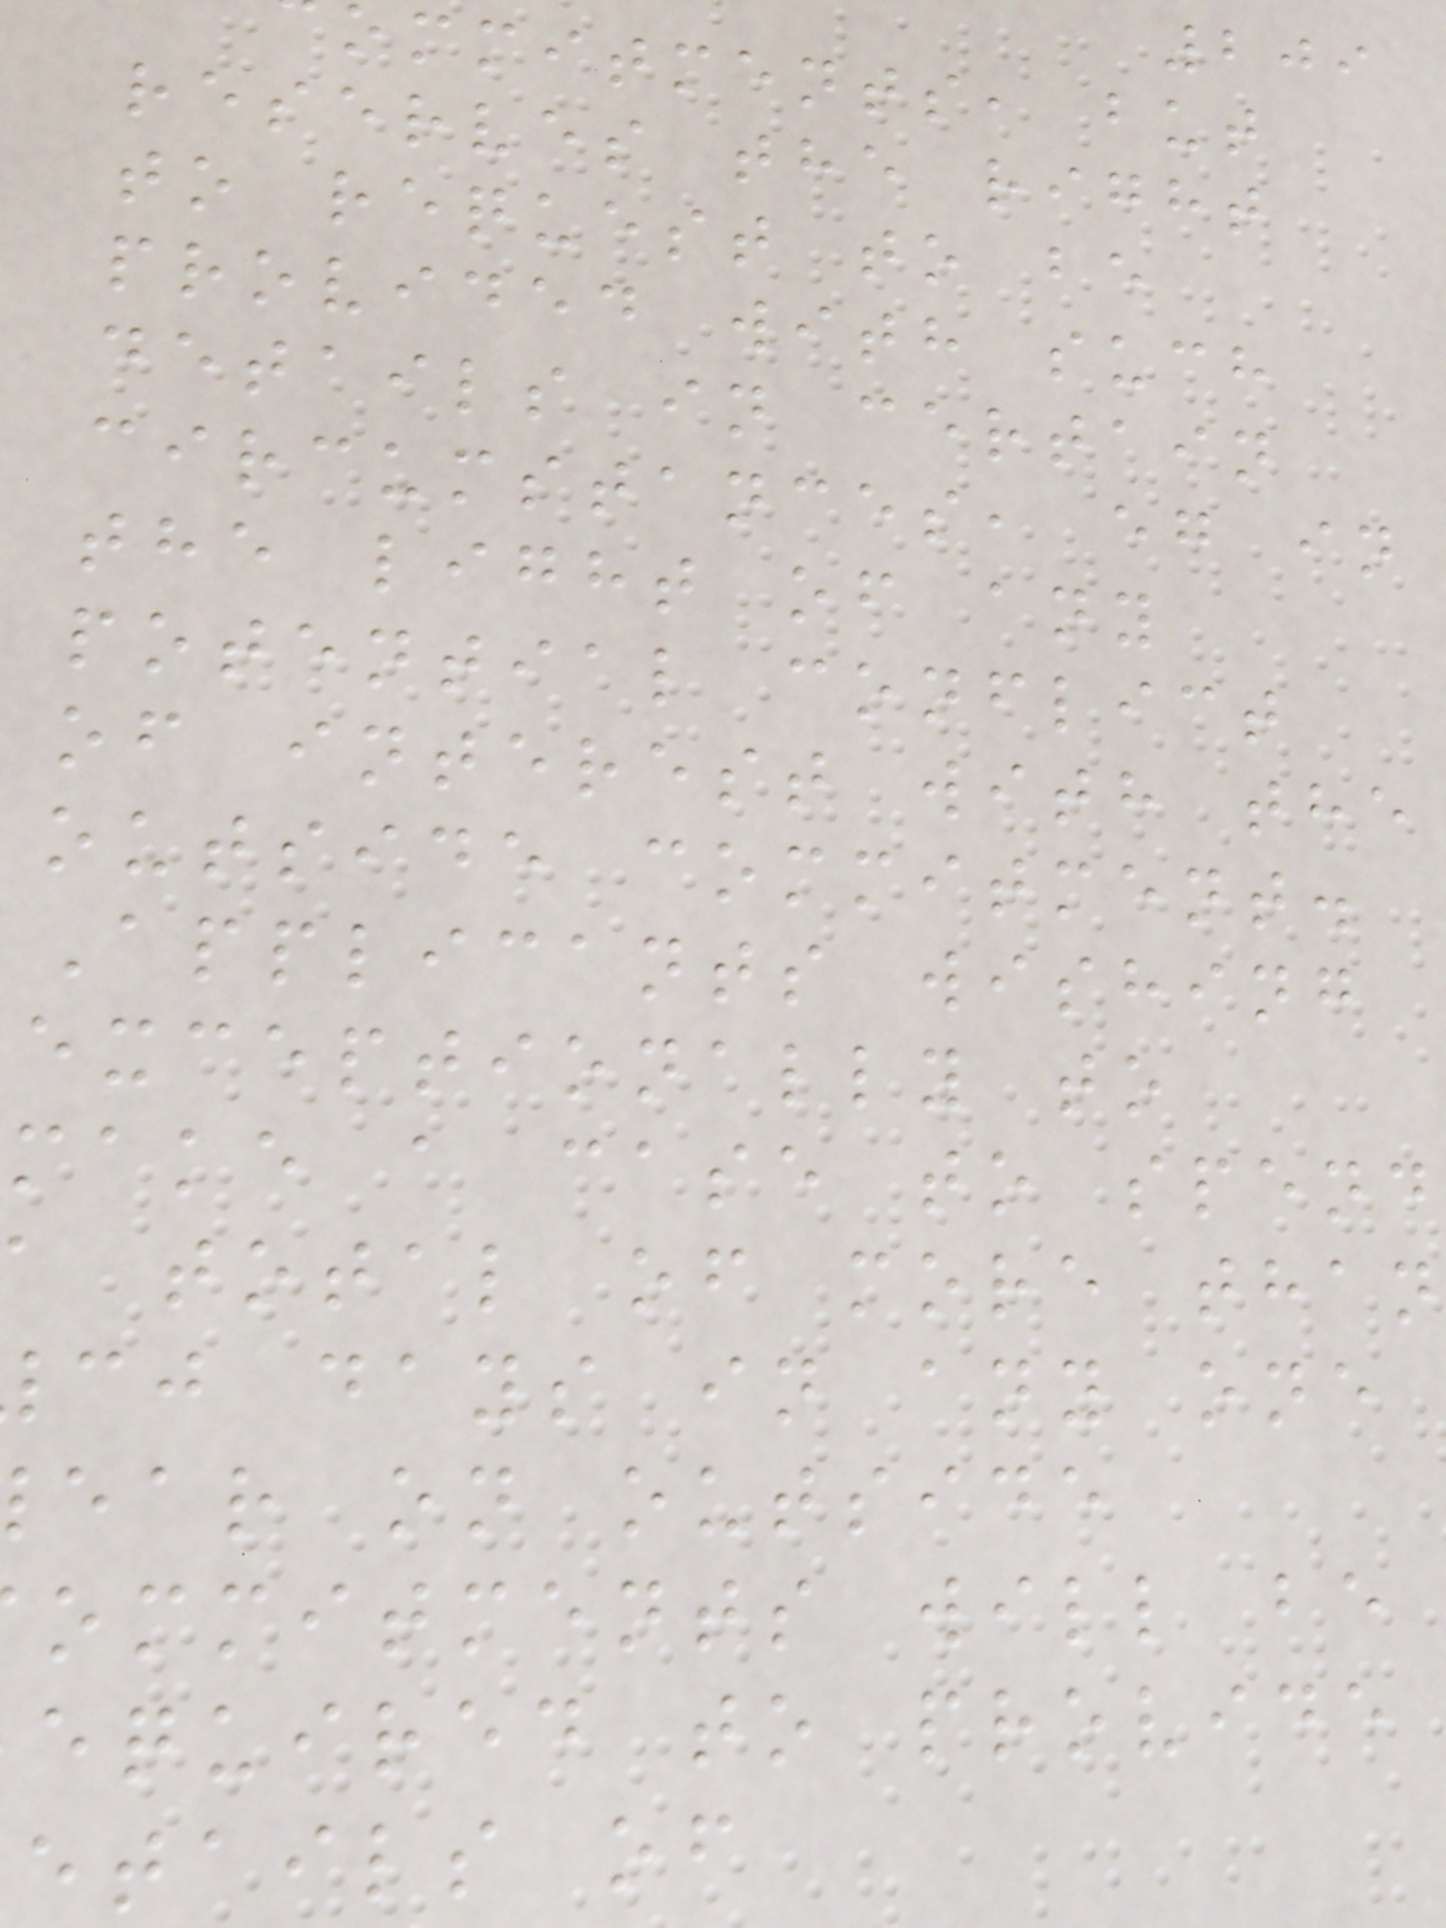209
ommitments, but
reserves the right
to request to be
provided with such
details in certain
circumstances, eg in
the light of any
potential conflict
of interest with the
outside commitment.
Applicants wishing
exceptionally to
make a case to spend
total of more than
cj days in any one
ear on outside
ommitments will be
equired to provide
etails of
